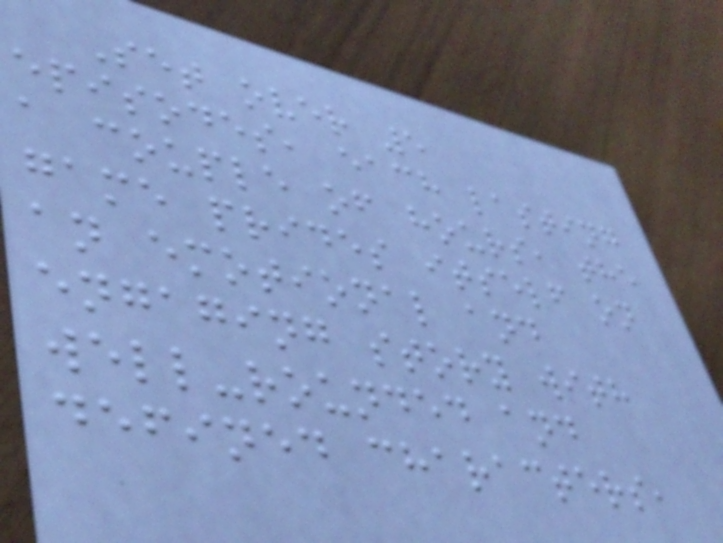Set over 5
episodes, each lasting
a couple of hours, the
game prides itself on
an emotional and
engaging story with
well-rounded and
defined characters,
